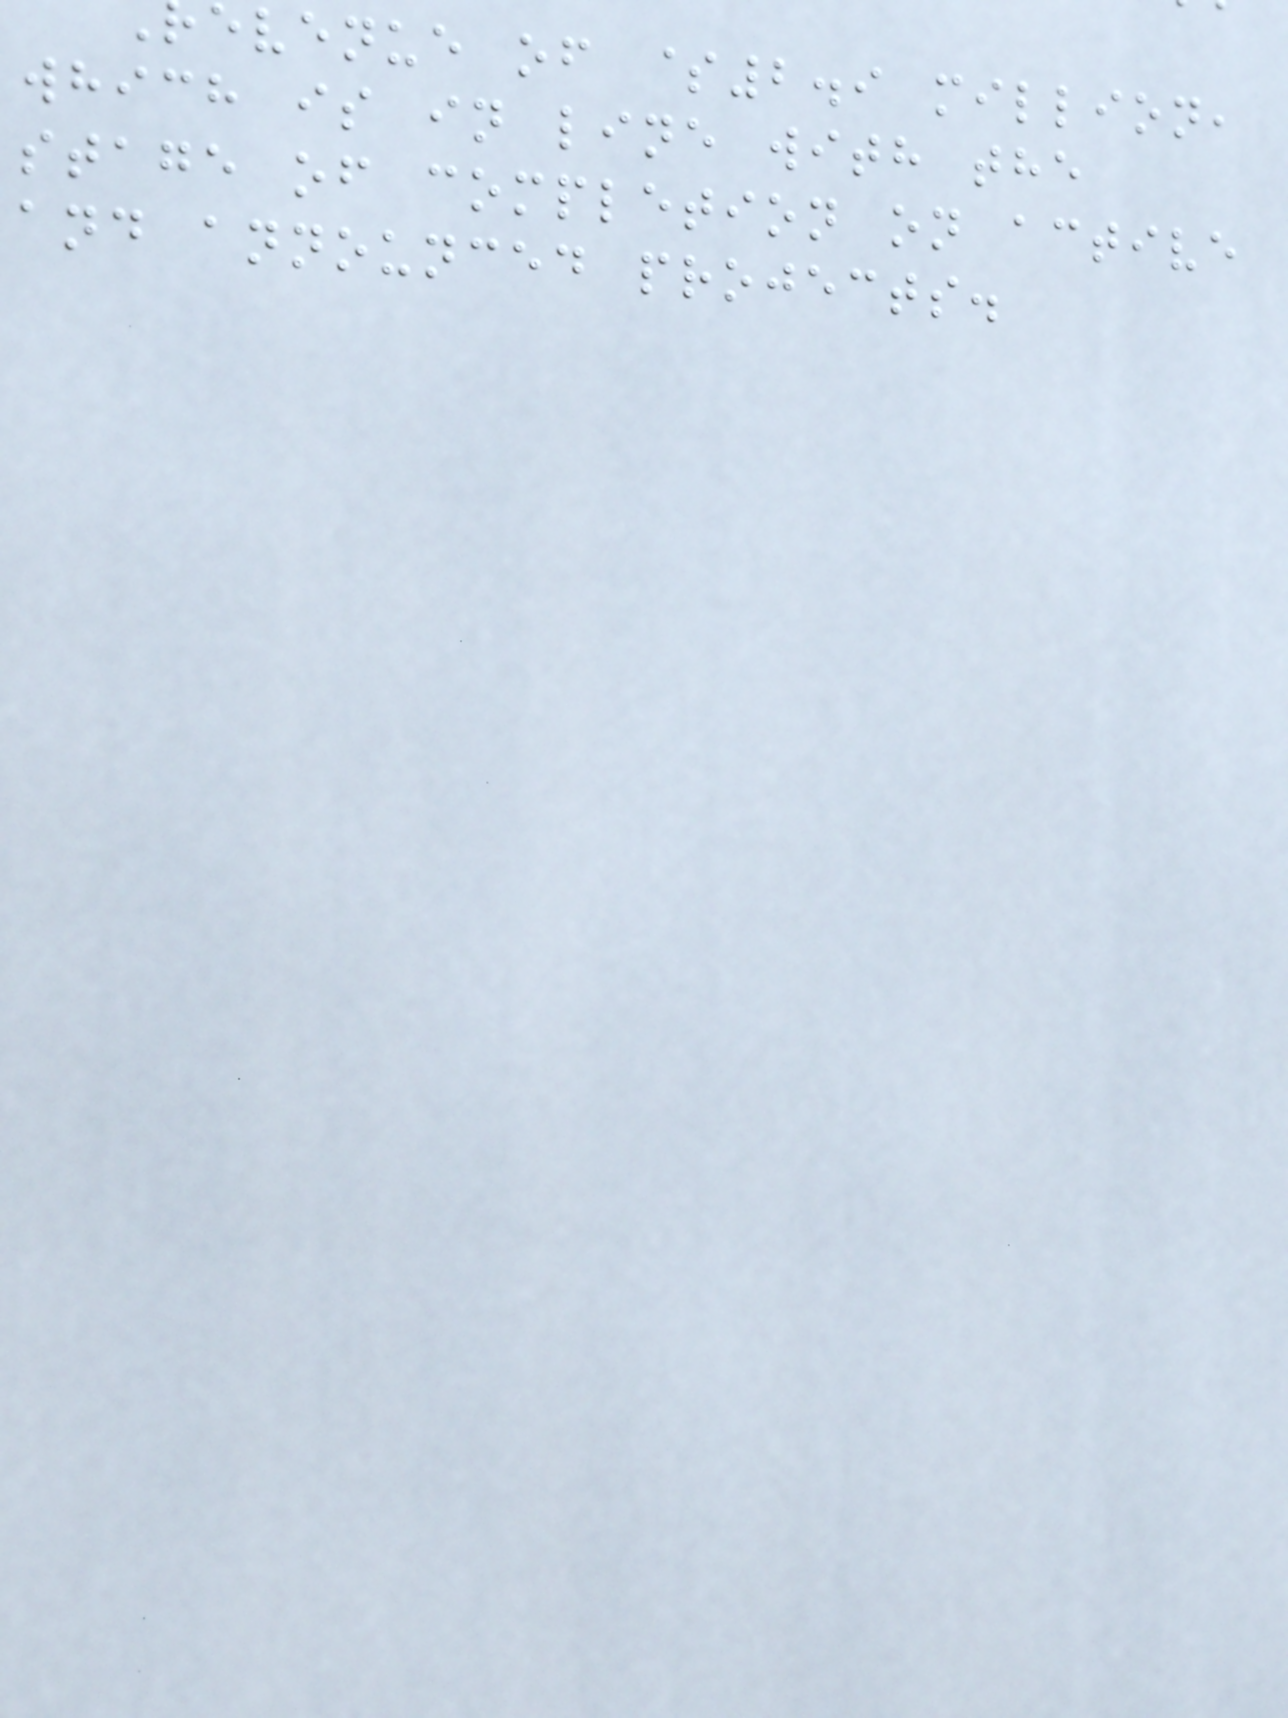evenue of $2.9 million,
which is in line with the
stage of completion on active
and announced projects.
